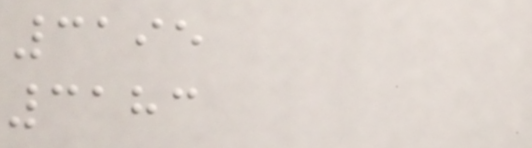3195
3183
